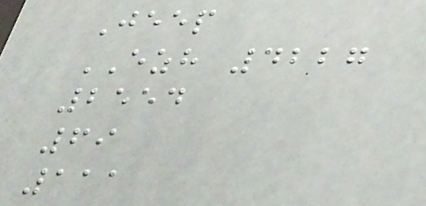Jeep
EZH 4227
2554
69
111
